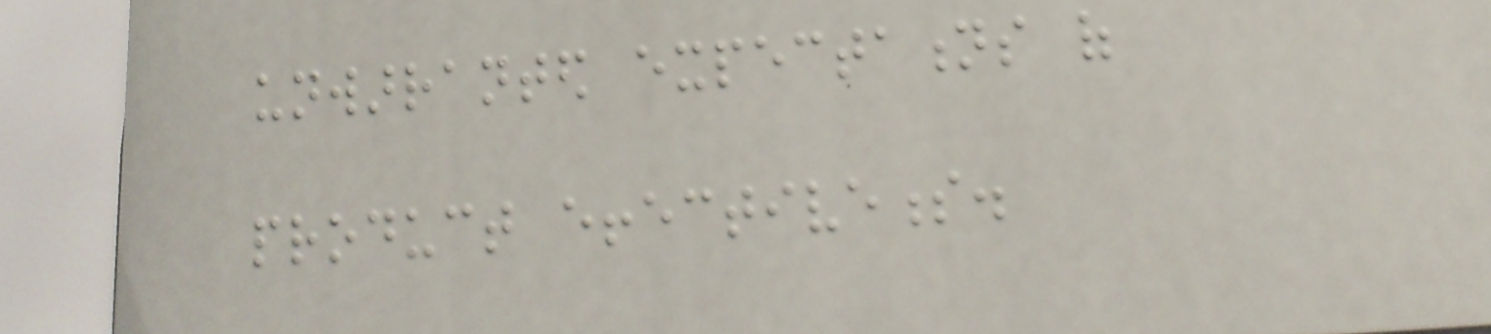unwarranted expectations of
product effectiveness.
